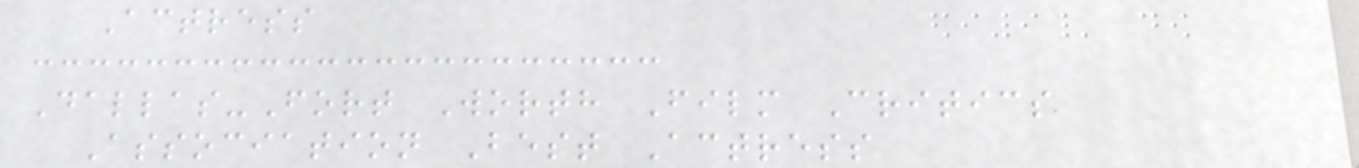Actress
Dallas-Fort Worth Film Critics
Association Best Actress
